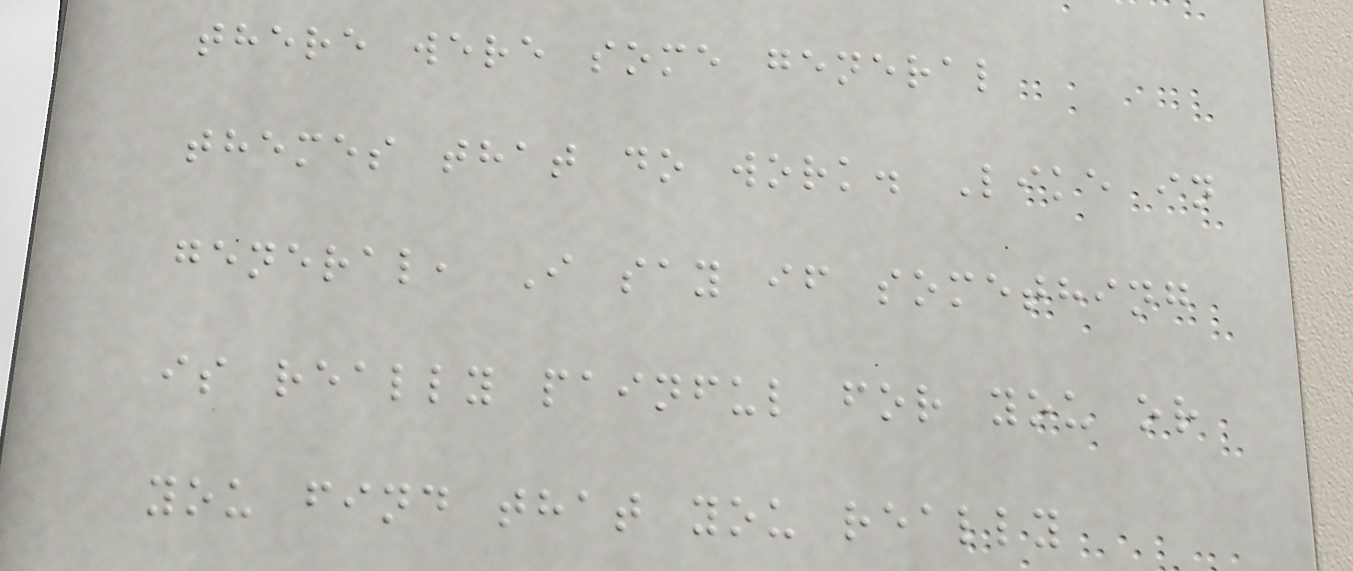there were some general
themes that do work. Like in
general, I say if something
is really painful for you or
you find that you really
